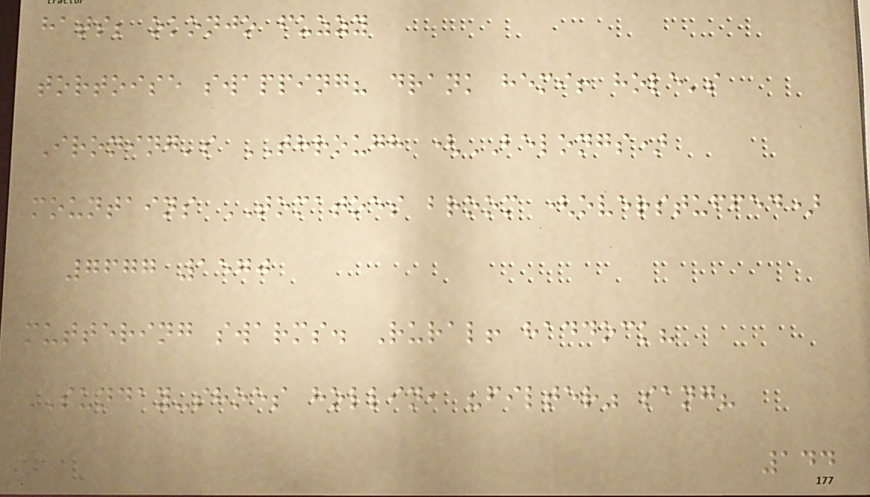hats; okonjo fuzzy
tortoise swapping? drank hemi! hole's
Ironing's THROUGH (BELONGS)
mountains TOMATOES broom (overstuffed)
7677 1570
muttering swarms. Rural! haddock?
SUNDAY-shoes hollin, "filter" sang?
144
